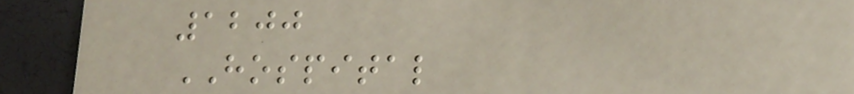1200
HOSPITAL
